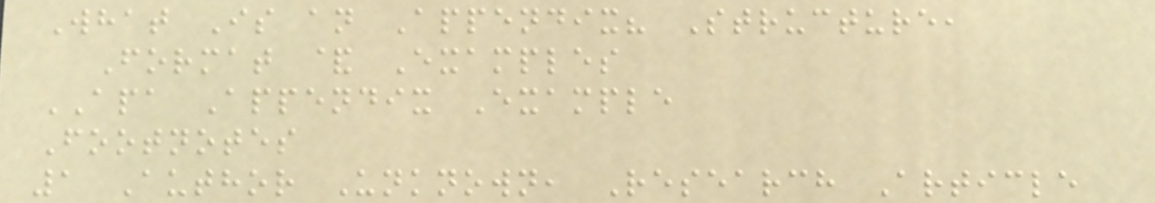What Is an Appendix? Structure,
Format & Examples
APA Appendix Example
Footnotes
1 Author Unknown, Research Article
